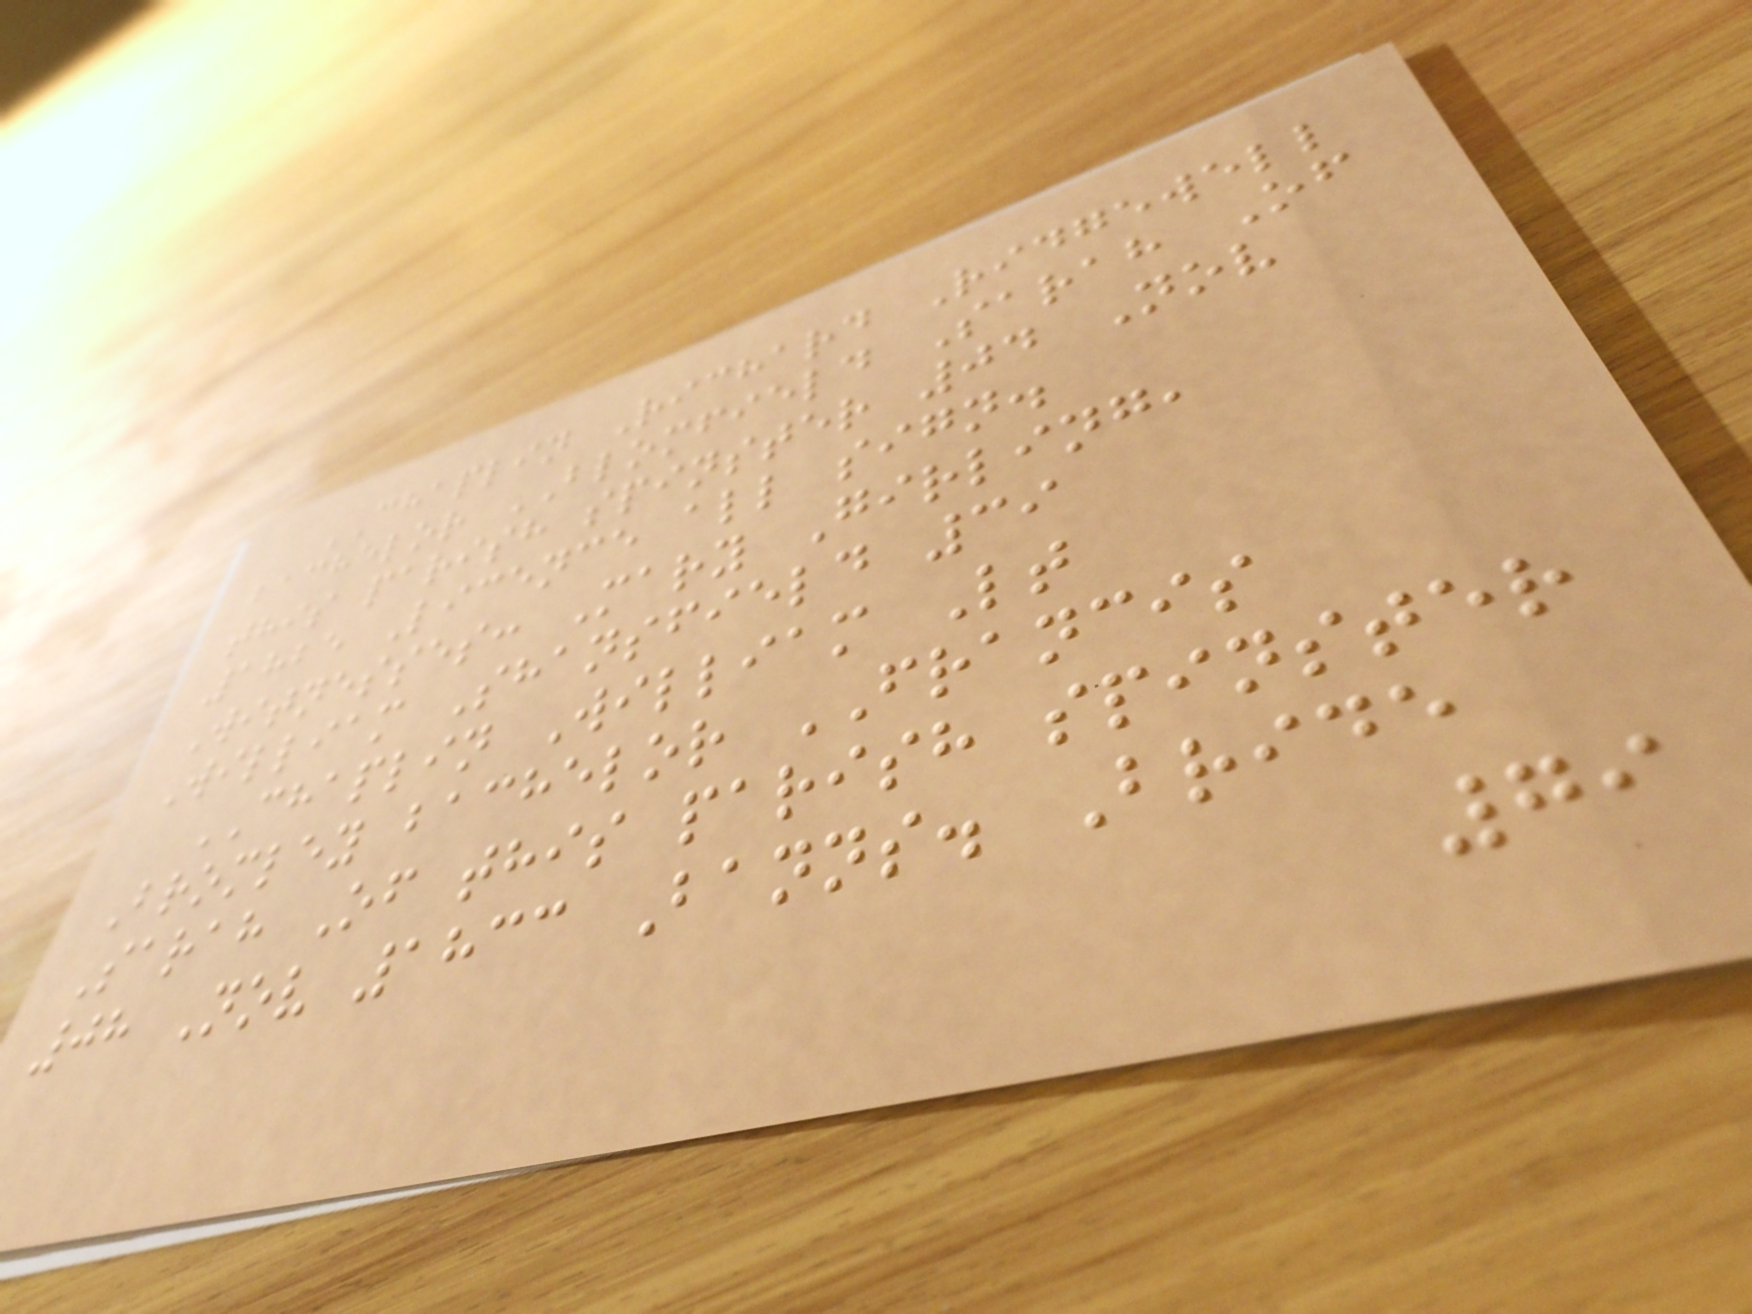CHAPLIN Richard Ridgewell
bachelor BLOMFIELD Sarah Of
this parish spinster 04 Nov
1825 Licence all sign.
Witnesses: Mary Girling,
William Shansfield 39
CHAPLIN William Lt
Bromley bachelor FRANCIS
Sarah Of this parish spinster
08 Nov 1833 Banns. Bride
79
